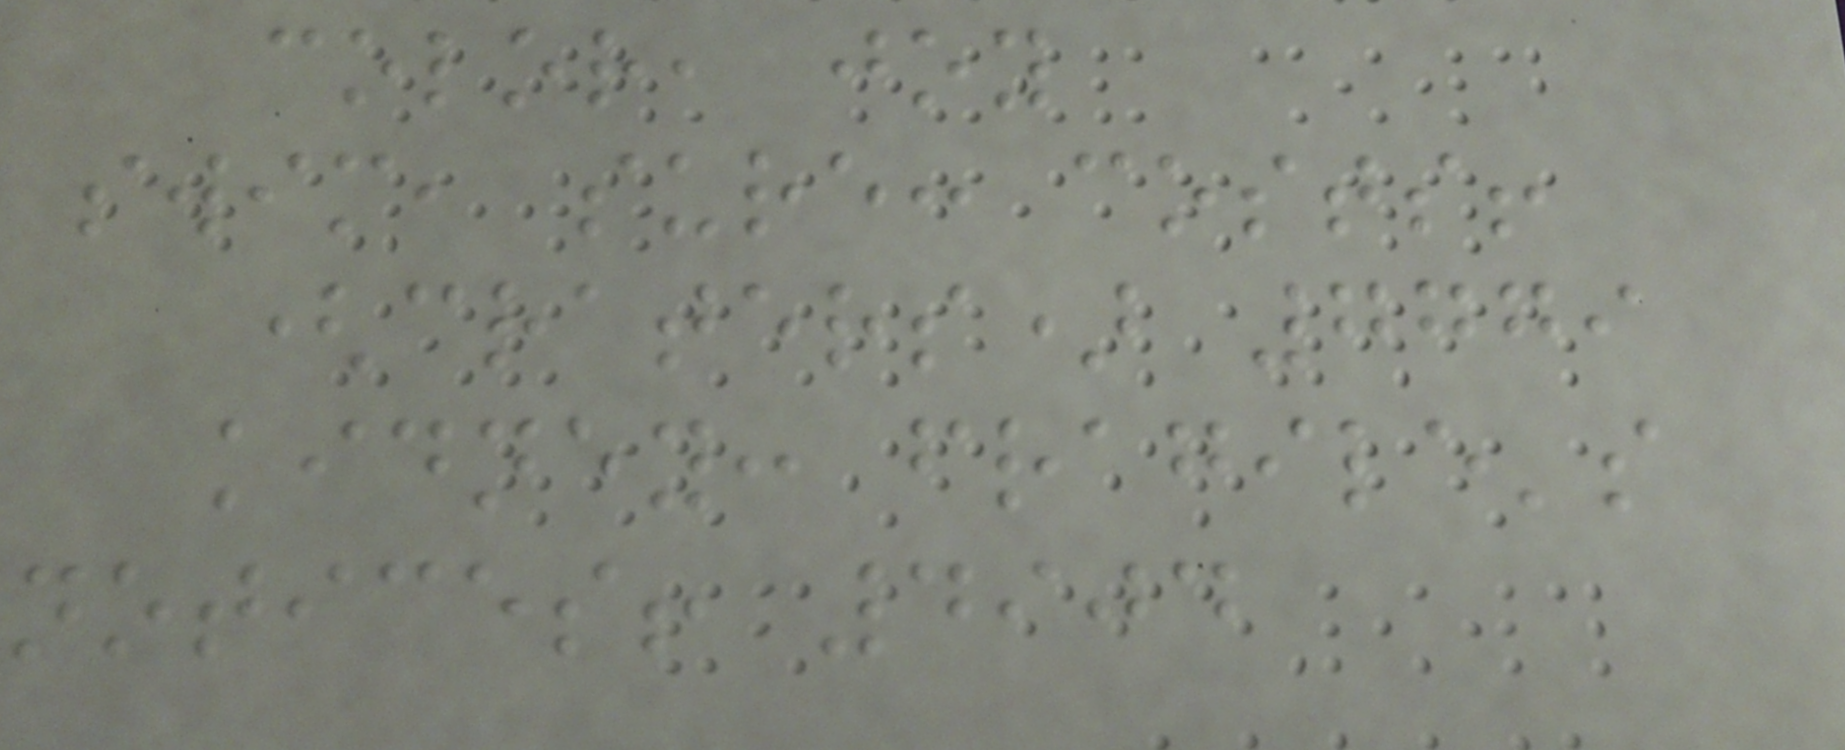color, joy
swim, sure: costs!
(craters) 7779
kidney: fragile's
notices! 4904
